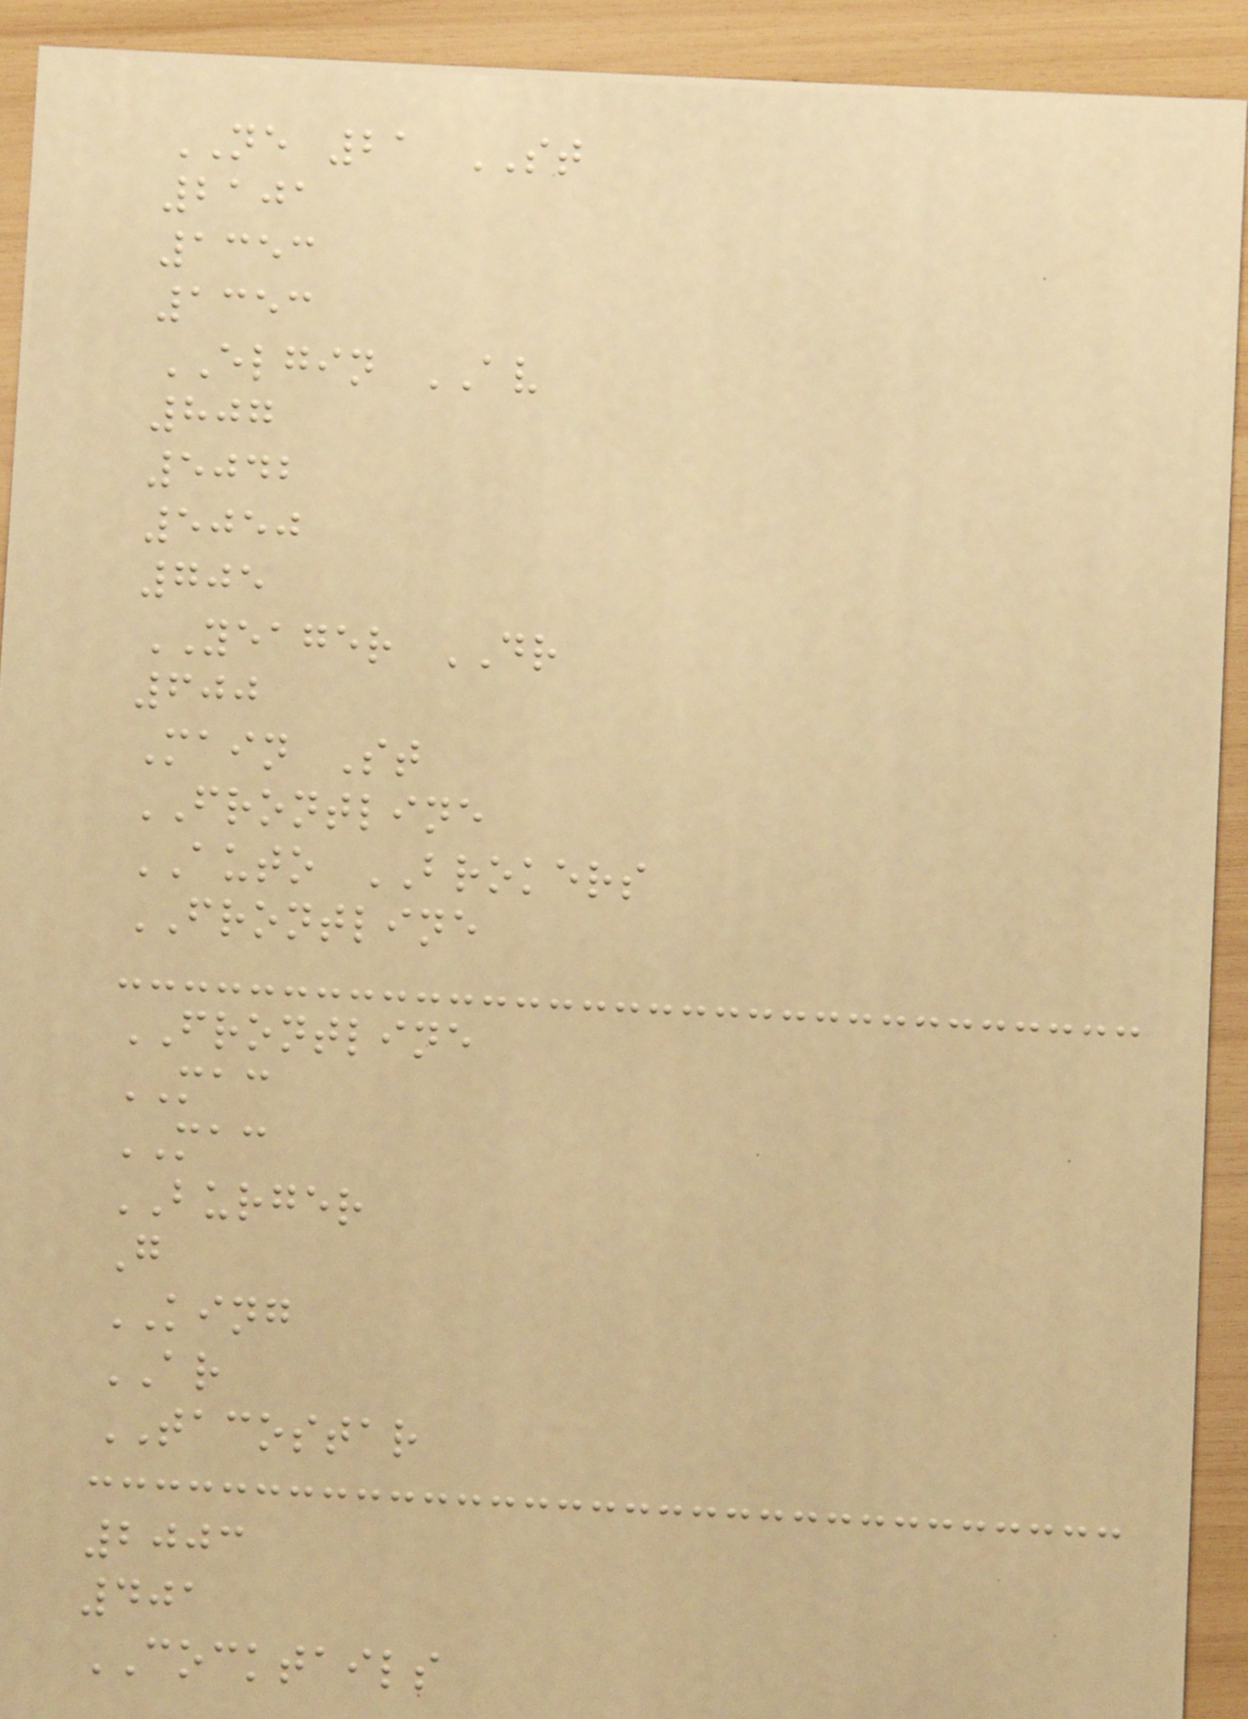NE 21 ST
2101
1353
1353
ELGIN AV
807
5042
5050
705
YEAGER DR
600
Main St
FRONTLINE
AUTO BROKERS
FRONTLINE
FRONTLINE
MAC
MAC
BURGER
G
KING
AR
TACOSTAR
2003
401
COCKTAILS
